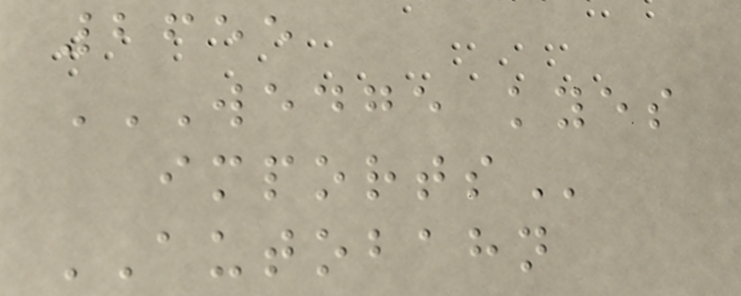2655
WEDGE KYES
IMPORTS
AUTOBAHN
